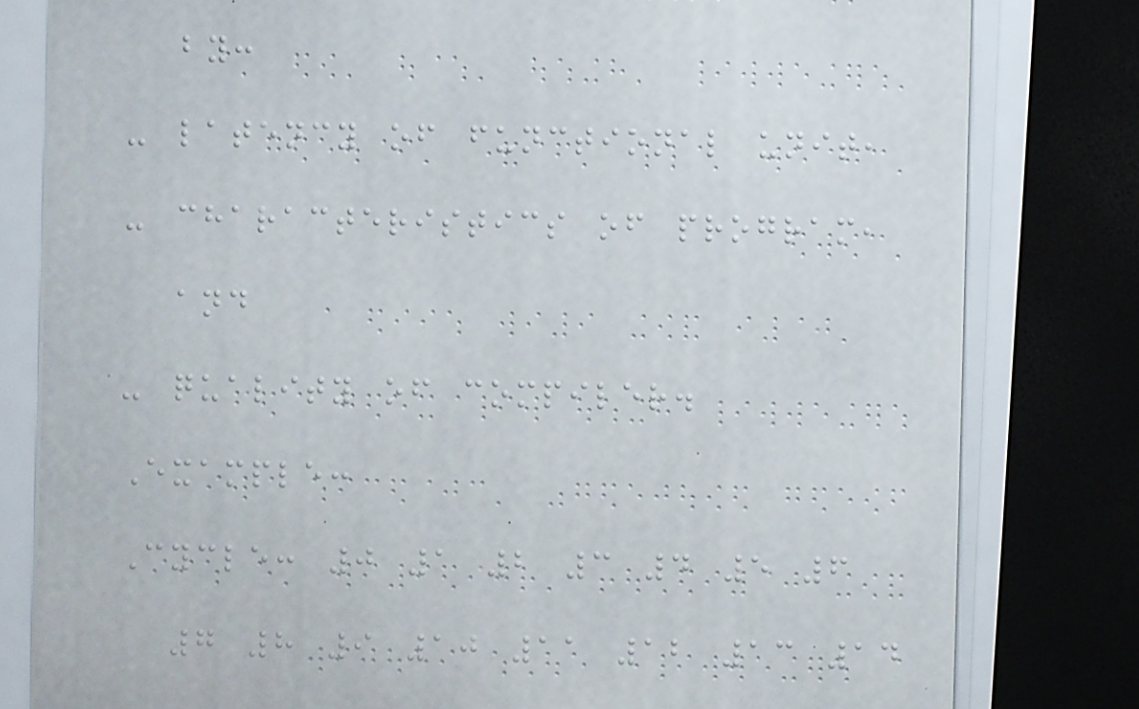by:
- latency of functional unit,
- characteristics of program,
and
- quality of compiler.
Example:
Cycle: 0 1 2 3 4 5 6
7 8 9 10 11 12 13 14
